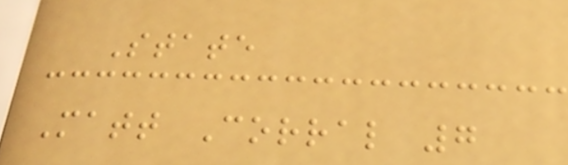State
Matt Corral 7
